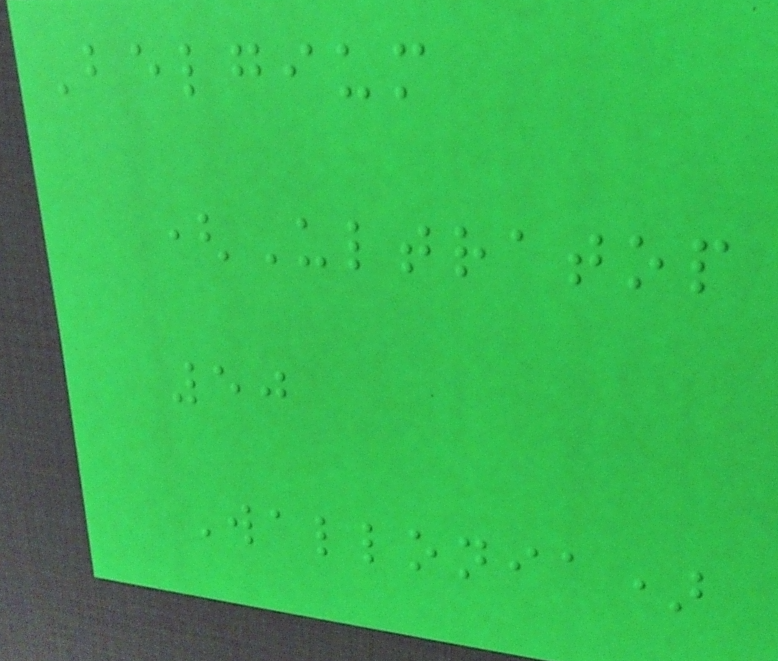Belgium
(Ultratop
50
Wallonia)
